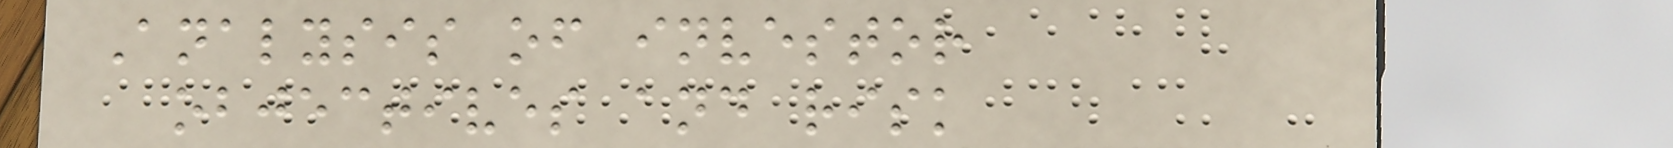Analysis of investor
objectives and risk
